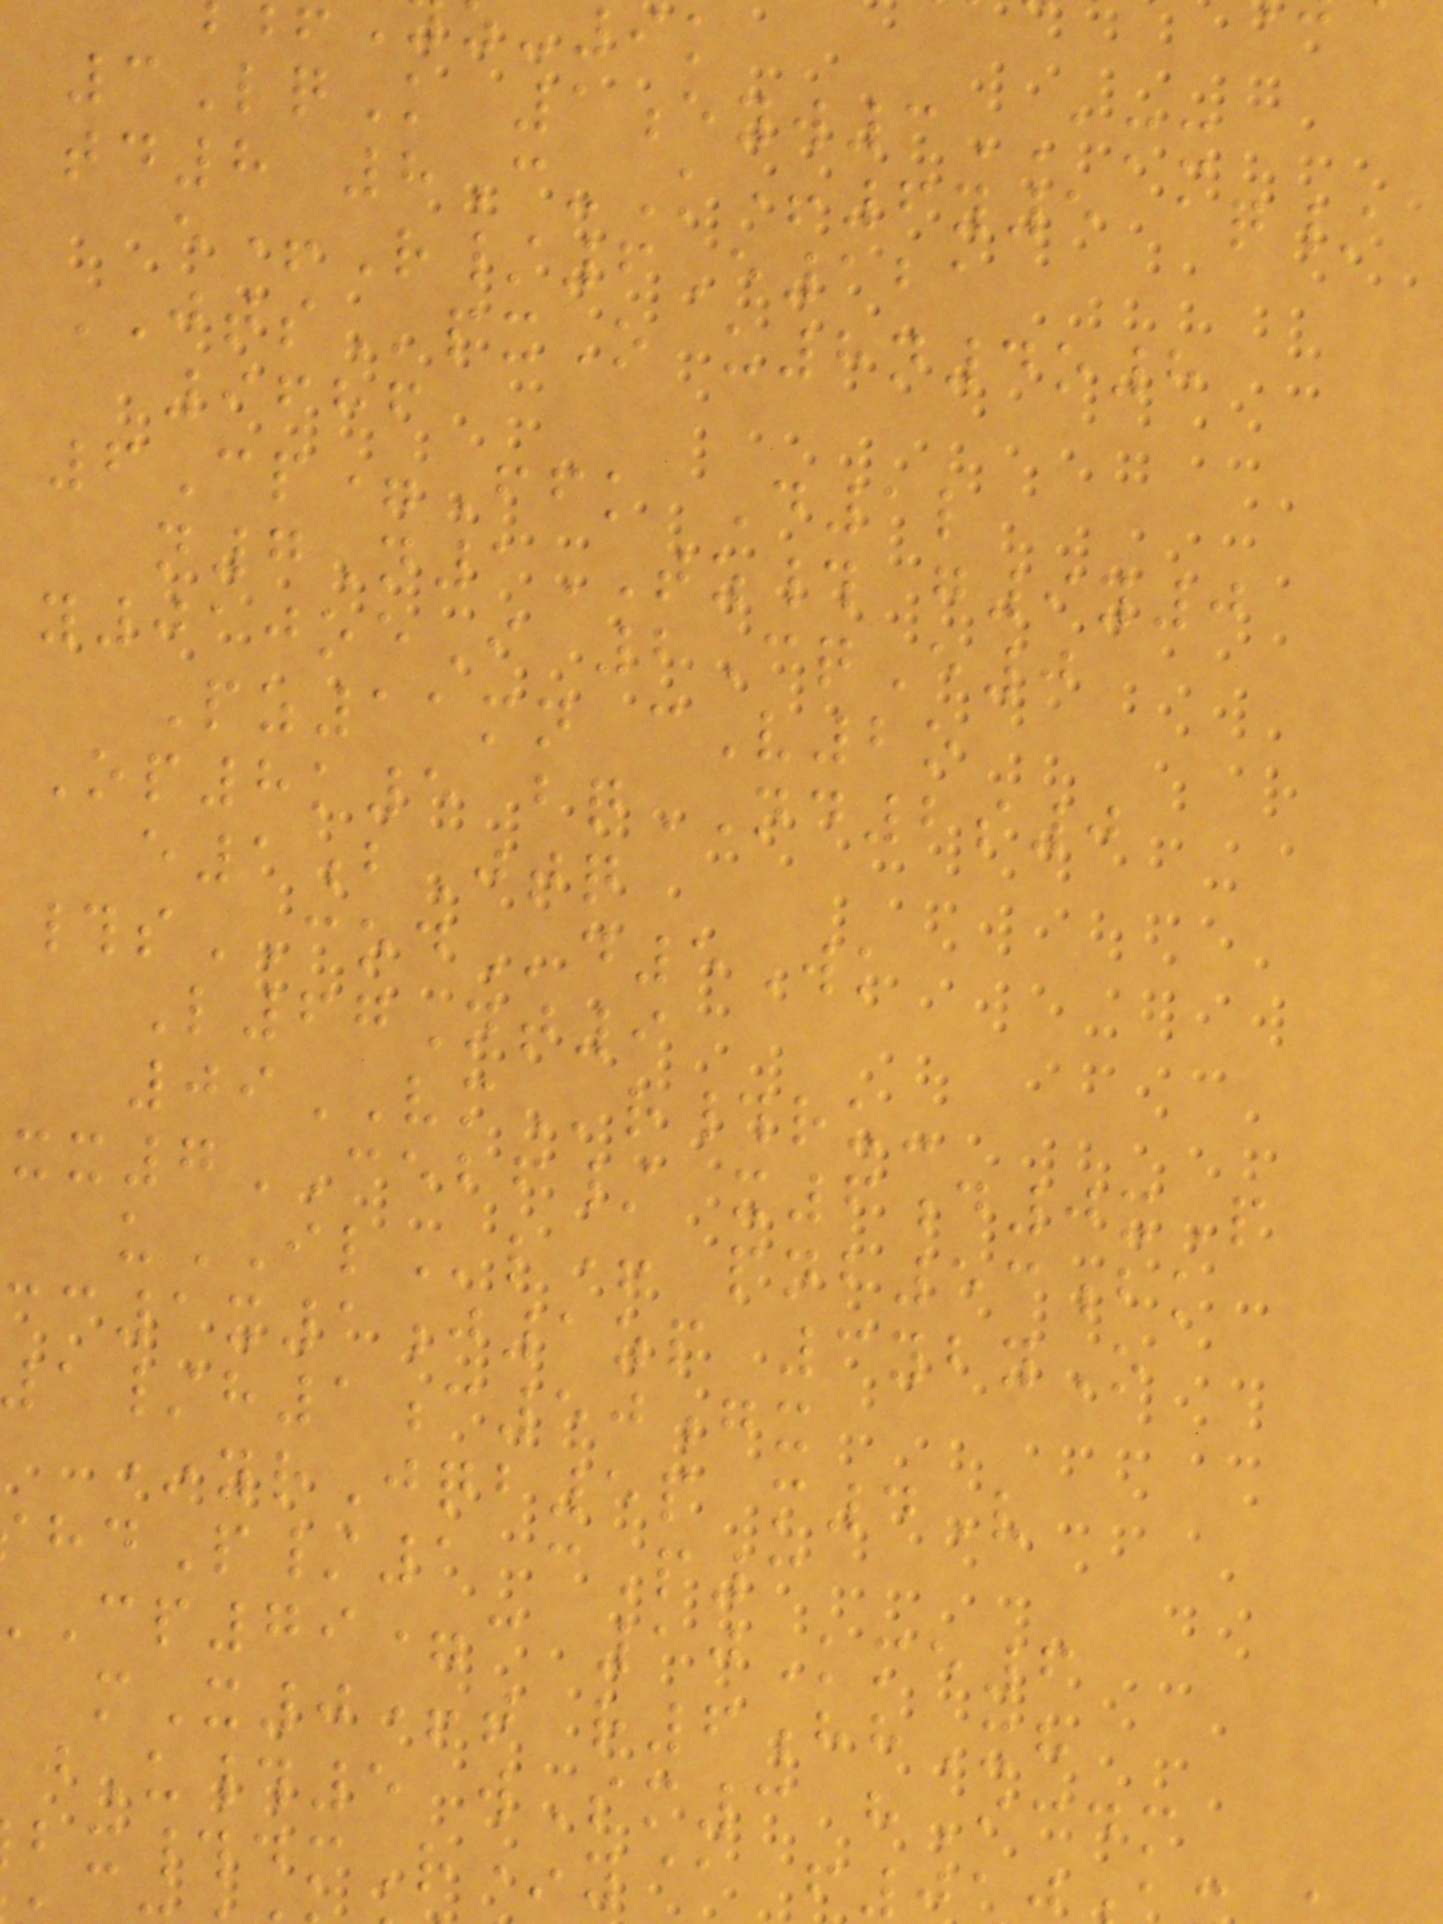3LqK 1eyw3AMX
td8 8C-K+6y5 aq/
e+R/6E121
JTSpxO u8n4o8
9686
6Cp=Ffk D1l
n7N1TZ# g9y0
y010oeI 2CqE0
Pz11mn cV2o
Op8k5 bqND2s0
e1bJtq
#sCODd5Wk
L67Nt9
09VMr#ru-
xx7CEBF/ x6d0xP
uILl+ pnb53bk
cc1x1j1zp 3ybyO
/h1c50gx
*yrJqb5p m4V
hdP/1 cP3
cp79=c 10Kme6
mX0+t r6hhXh
jU#5 wSm3 hIcdm
x#dmR*y@ f0
